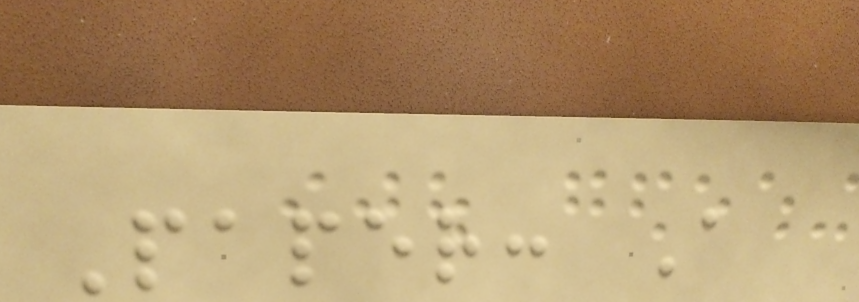Paper: A
